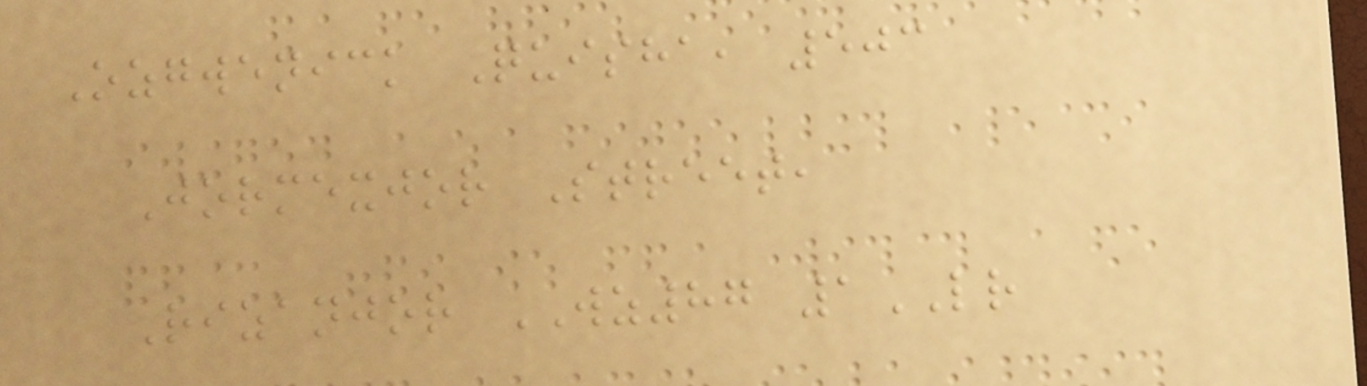Ozgwenick Quisha, 503
Jormexjor Street,
Rizanjor WZ87 1LR
